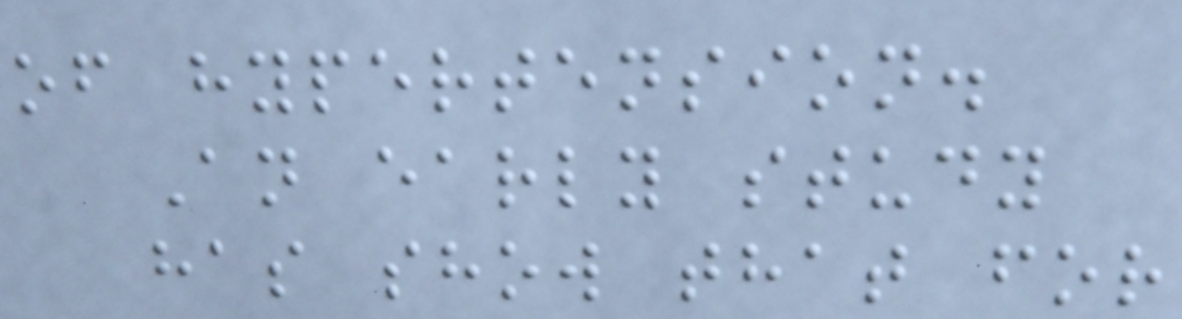of hypertension.
An early study
has show that for
